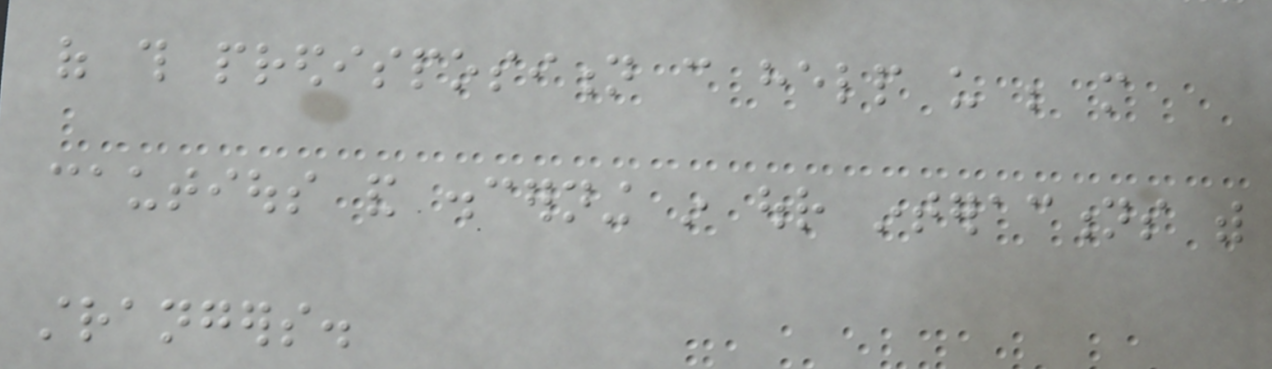of this predisposition can help us be more
cautious and discerning in our interactions with
strangers.
